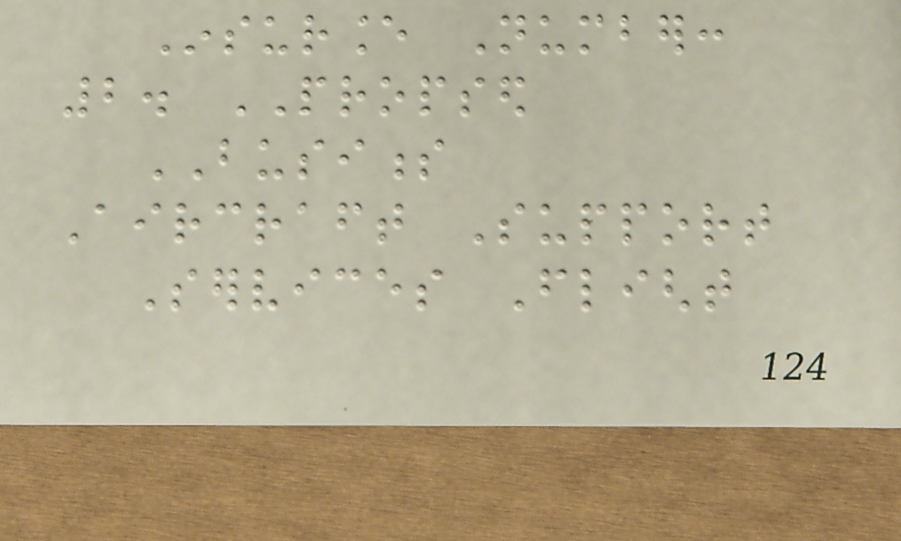Insurance Number:
2. PROPSED
BUSINESS
Aircraft Support
Services Flight
